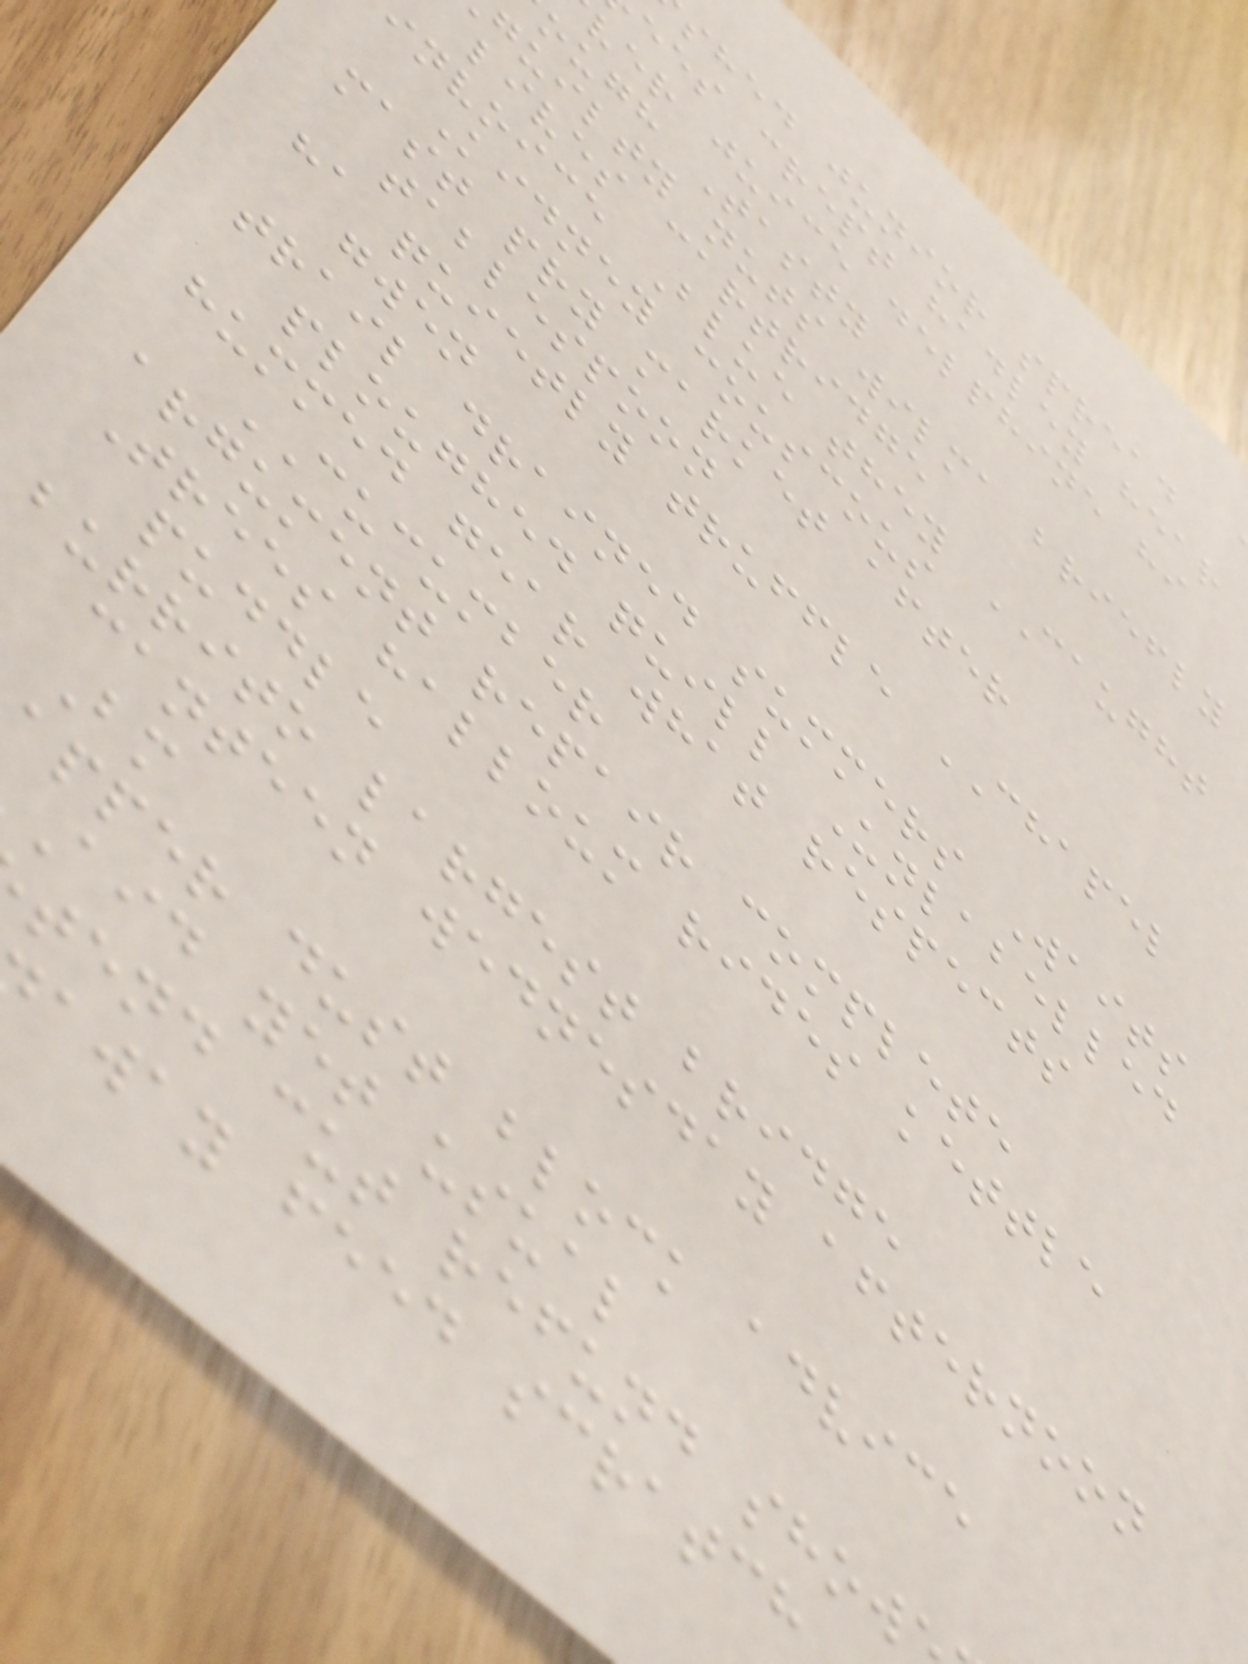shed junior spread
ees crept hadley hear
ver juice delphine hi
ough Tasty
guilty nuts wilma briefly
lives cartridge
invoice Blue they CAUGHT
Kidney couscous
mast pry market after
tablespoon
ha quietly truffle CHAPEL
gwen
trail drained summers Waits
ploughed quill Unlabelled
hummed gear what respects
CUCUMBER
argument repair complete
Trees halloum rides kettle
puddle
burrito largest bridge
canteen wednesday afternoon
Bm
apper dust block advice
aid yet usual
tend cut refund show
away feed scratch
